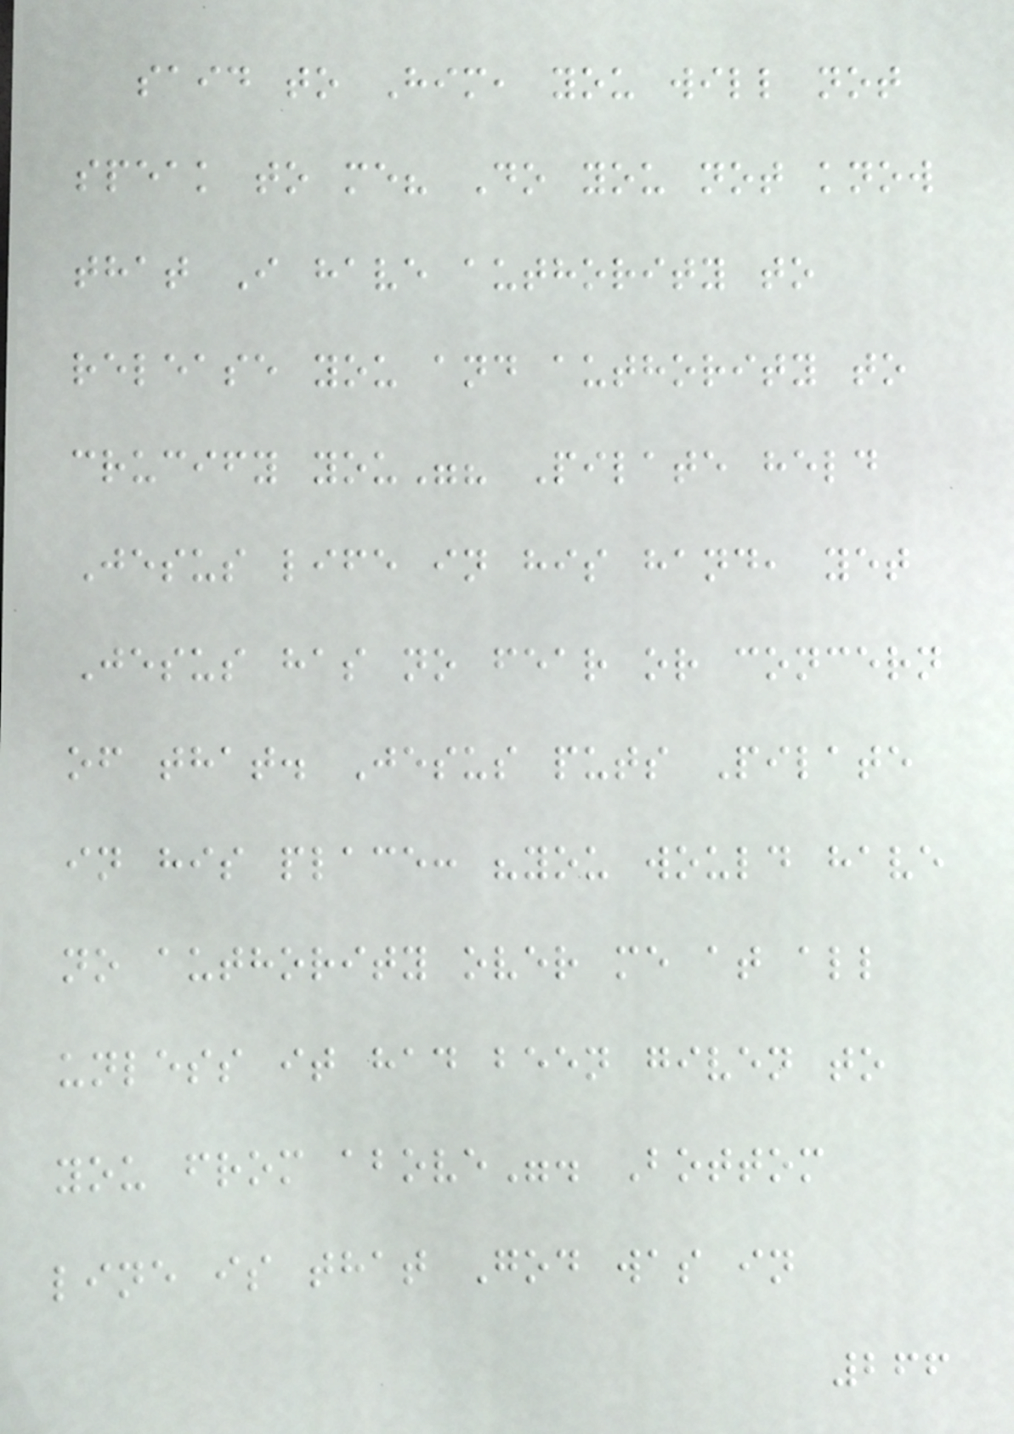said to Him, you will not
speak to me? Do you not know
that I have authority to
release you and authority to
crucify you"? Pilate held
Jesus life in his hand, yet
Jesus has no fear or concern
of that. Jesus puts Pilate
in his place: "you would have
no authority over me at all
unless it had been given to
you from above". Bottom
line is that God was in
266
